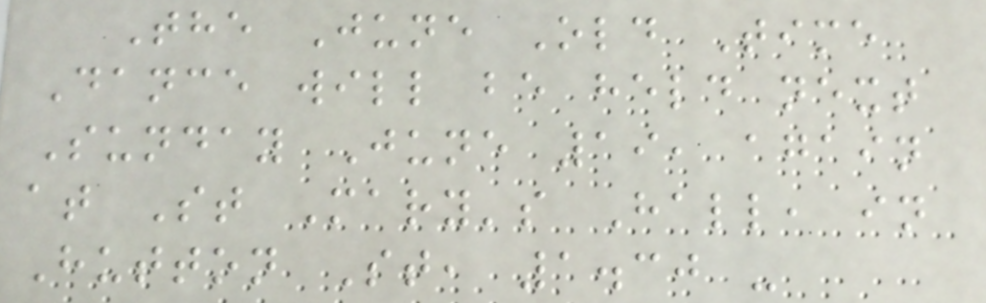The June Old Time
Dance will be held next
Sunday June 19, again
at St Mary's Hall, in
Hutton St, 1.30 -
